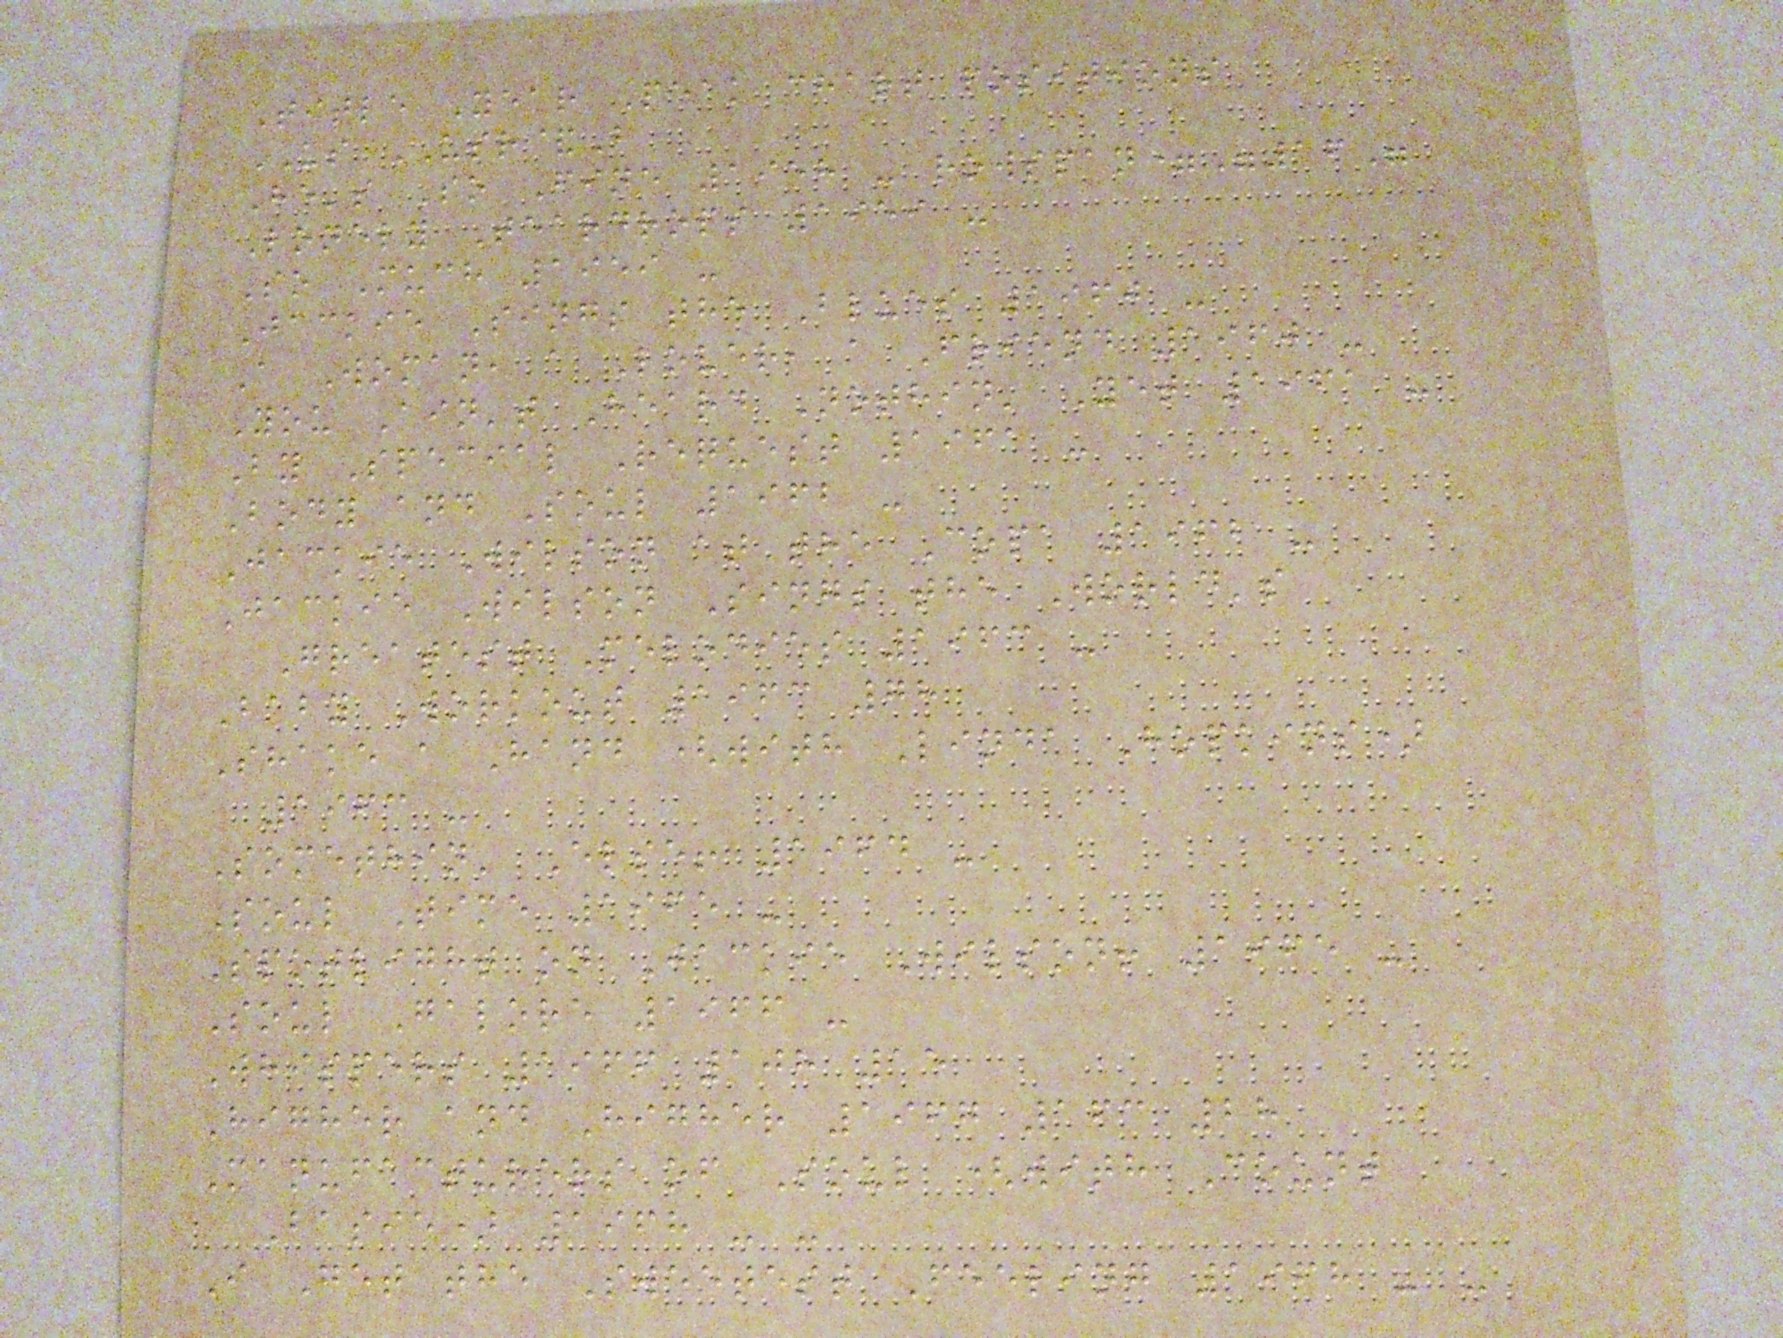Title Year Peak chart positions
US USR&B
He's So Fine 1958 - rowspan="16"
Lonely Teardrops 1959 -
So Much 1959 -
Jackie Sings the Blues 1960 -
A Woman, a Lover, a Friend 1960 -
You Ain't Heard Nothin' Yet 1961 -
By Special Request 1961 -
Body and Soul 1962 -
Jackie Wilson at the Copa 1962 -
Jackie Wilson Sings the World's
Greatest Melodies 1963 -
Baby Workout 1963 78
Shake a Hand (with Linda Hopkins)
1963 -
Somethin' Else! 1964 -
Soul Time 1965 -
Spotlight on Jackie Wilson! 1965 -
Soul Galore 1966 -
Whispers 1966 108 15
Higher and Higher 1967 163 28
Manufacturers of Soul (with Count
Basie) 1968 - -
I Get the Sweetest Feeling 1968 - -
